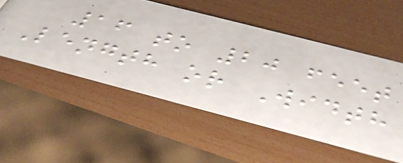16 to 20 feet
Length or Width
